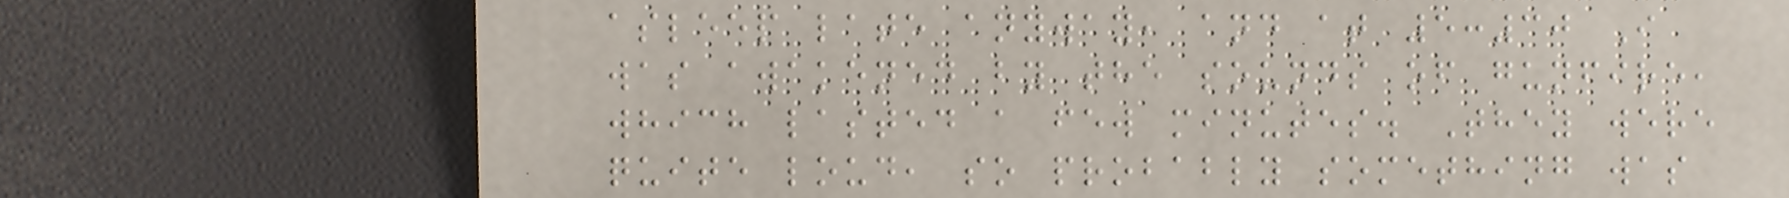asleep late anyway, and at 5:30 I
was awakened by the sounds of gunfire,
which lasted a few minutes. They were
quite loud, so probably something was
